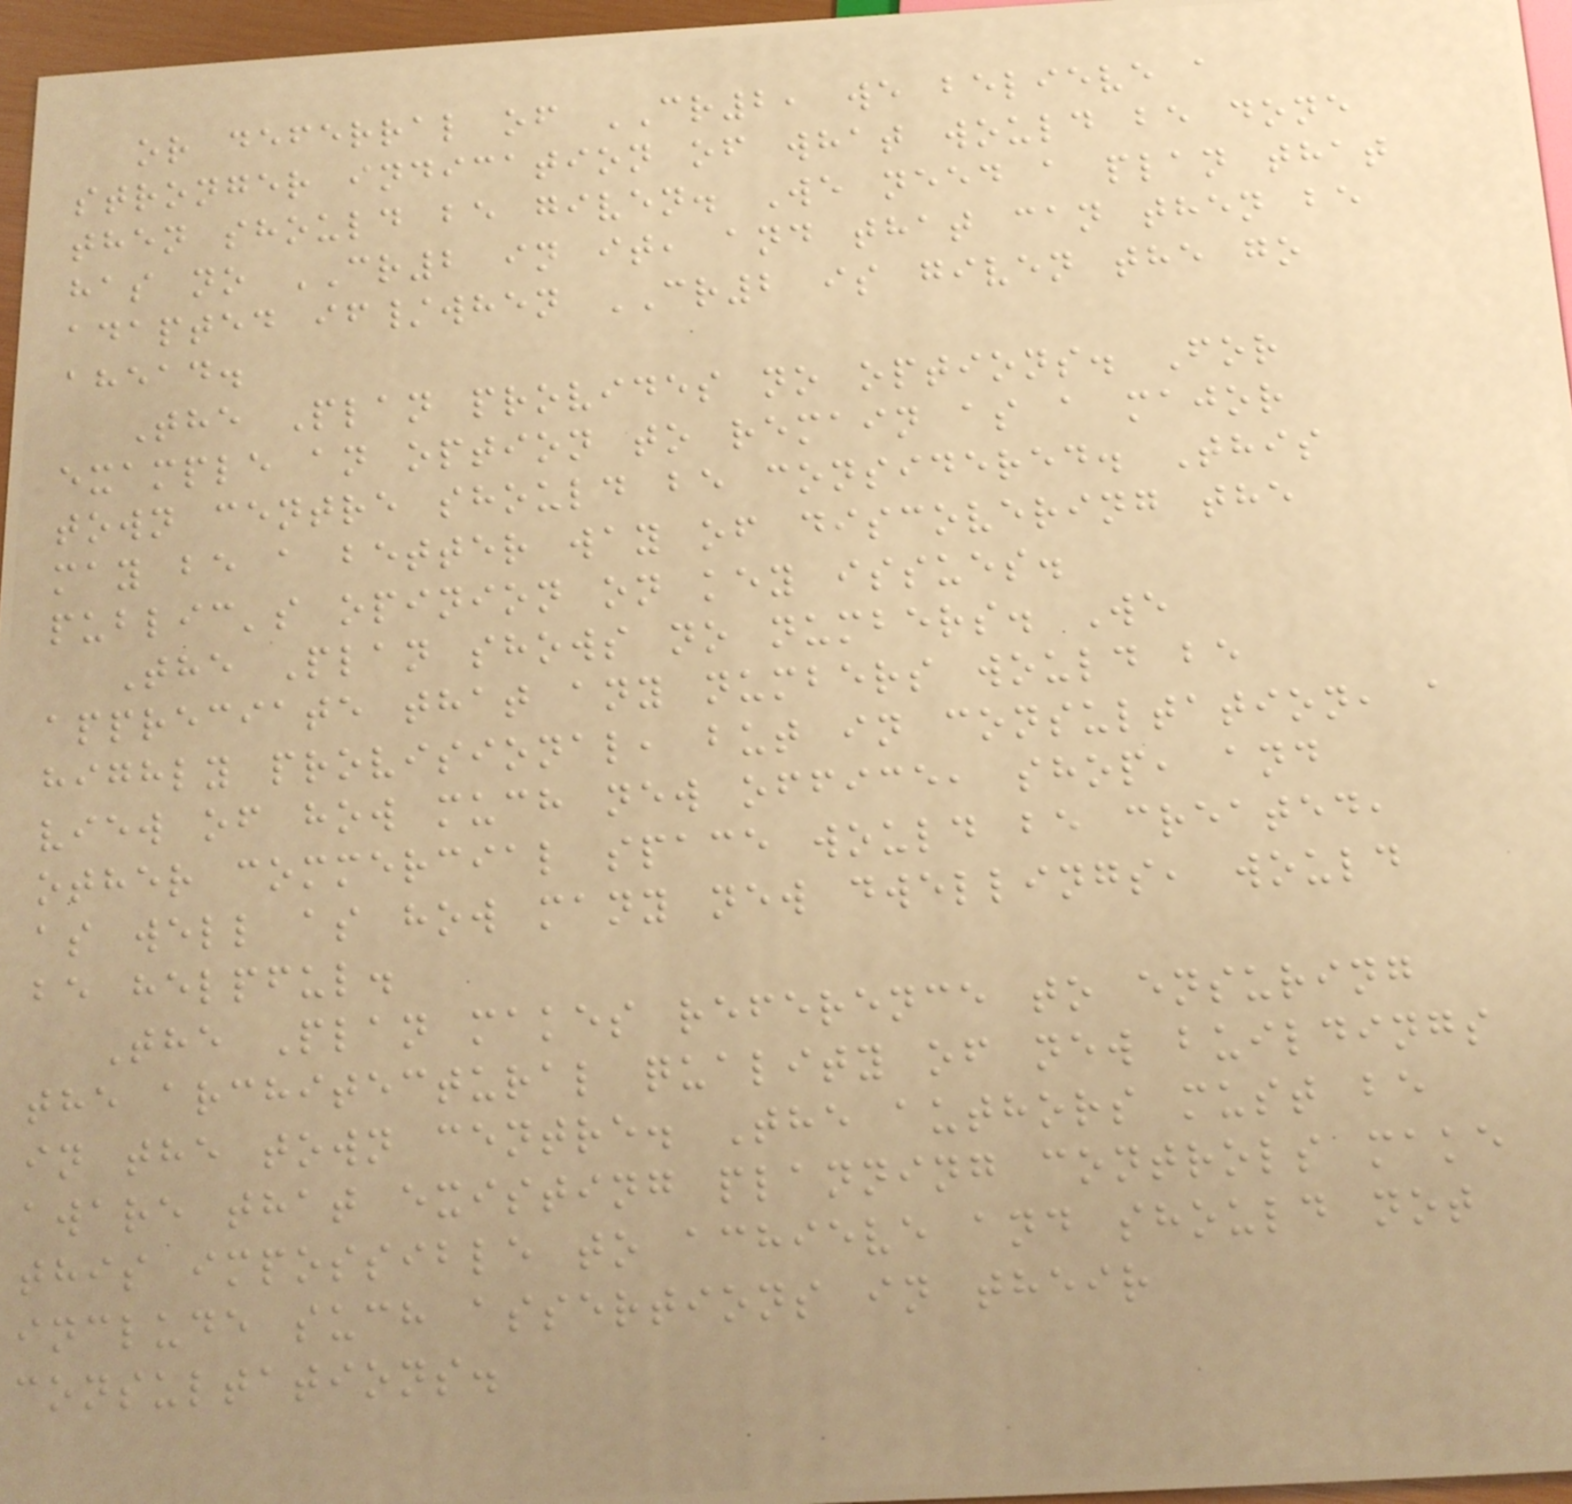or deferral of CR2, we believe a
stronger indication of what would be done
then should be given. We need a plan that
has no CR2 in it, and that can then be
adapted if/when CR2 is given the go
ahead.
The Plan provides no options. For
example an option to remain as a major
town centre should be considered. This
may be a better way of discovering the
public's opinion on key issues.
The Plan shows no numbers. We
appreciate that any numbers would be
highly provisional, but in consultation, a
view of how much new office, shop, and
other commercial space would be created,
as well as how many new dwellings, would
be helpful.
The Plan makes reference to ensuring
the architectural quality of new buildings
in the town centre. The authors must be
aware that existing planning controls make
this impossible to achieve and should not
include such assertions in their
consultations.
